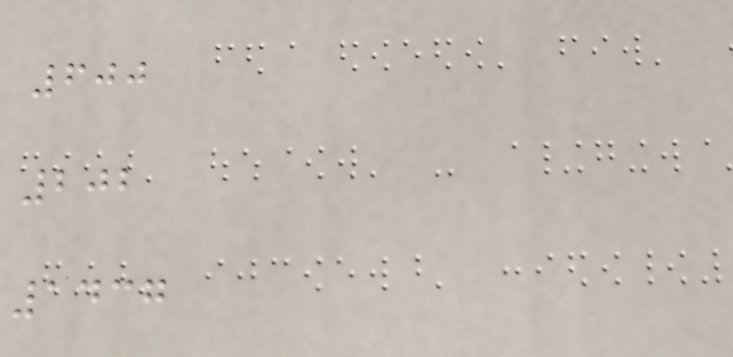600
202
1437
